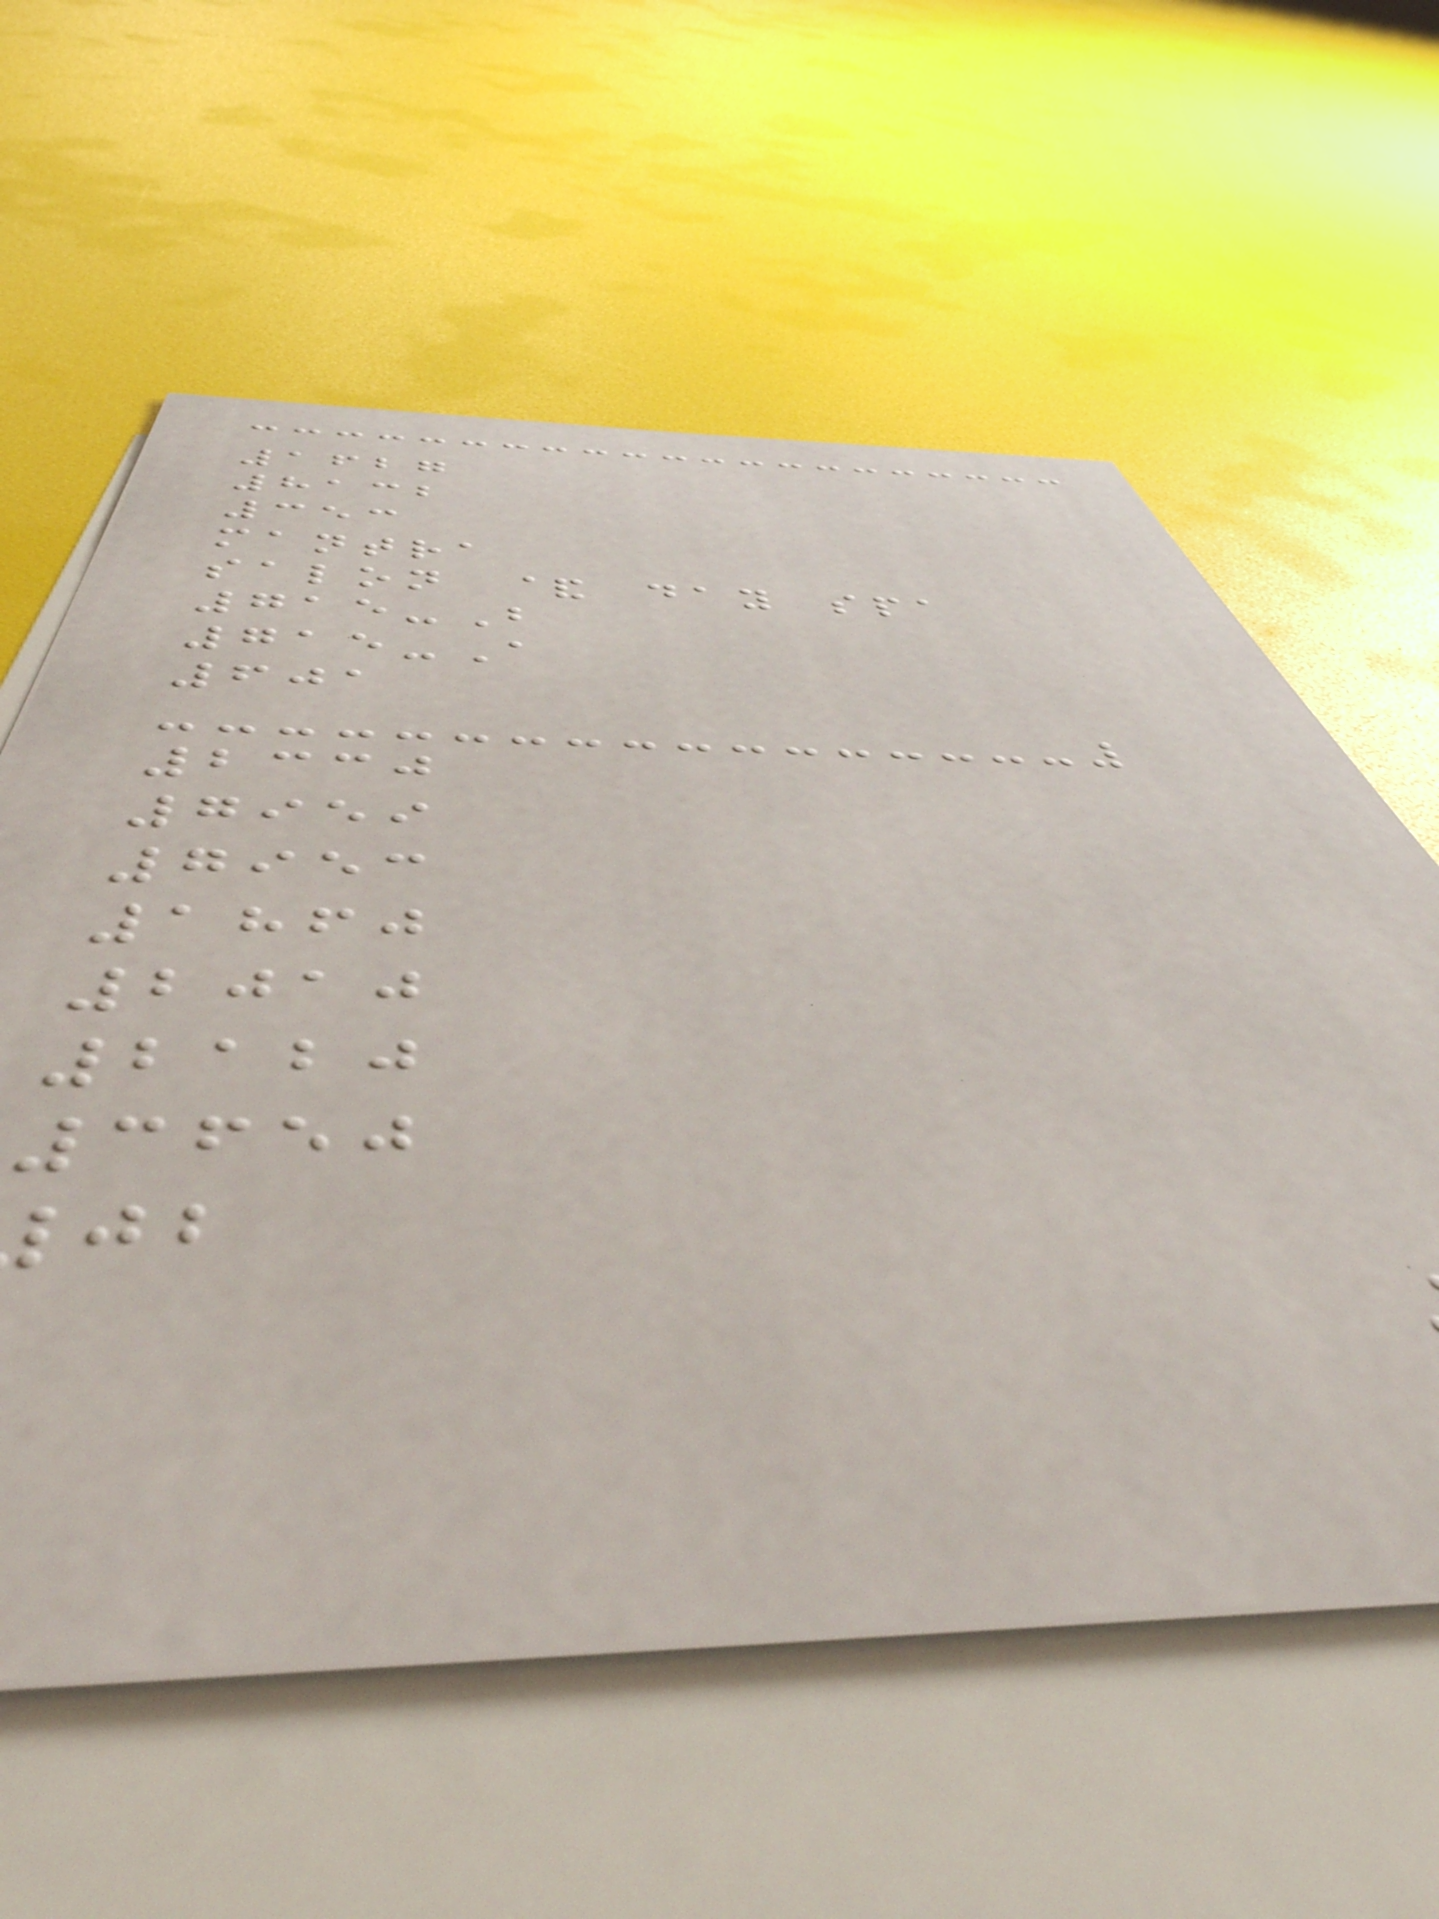1627
8132
353
mantra
salon & day spa
715-B
715-A
601
2330
7959
7953
1860
2010
2120
3650
